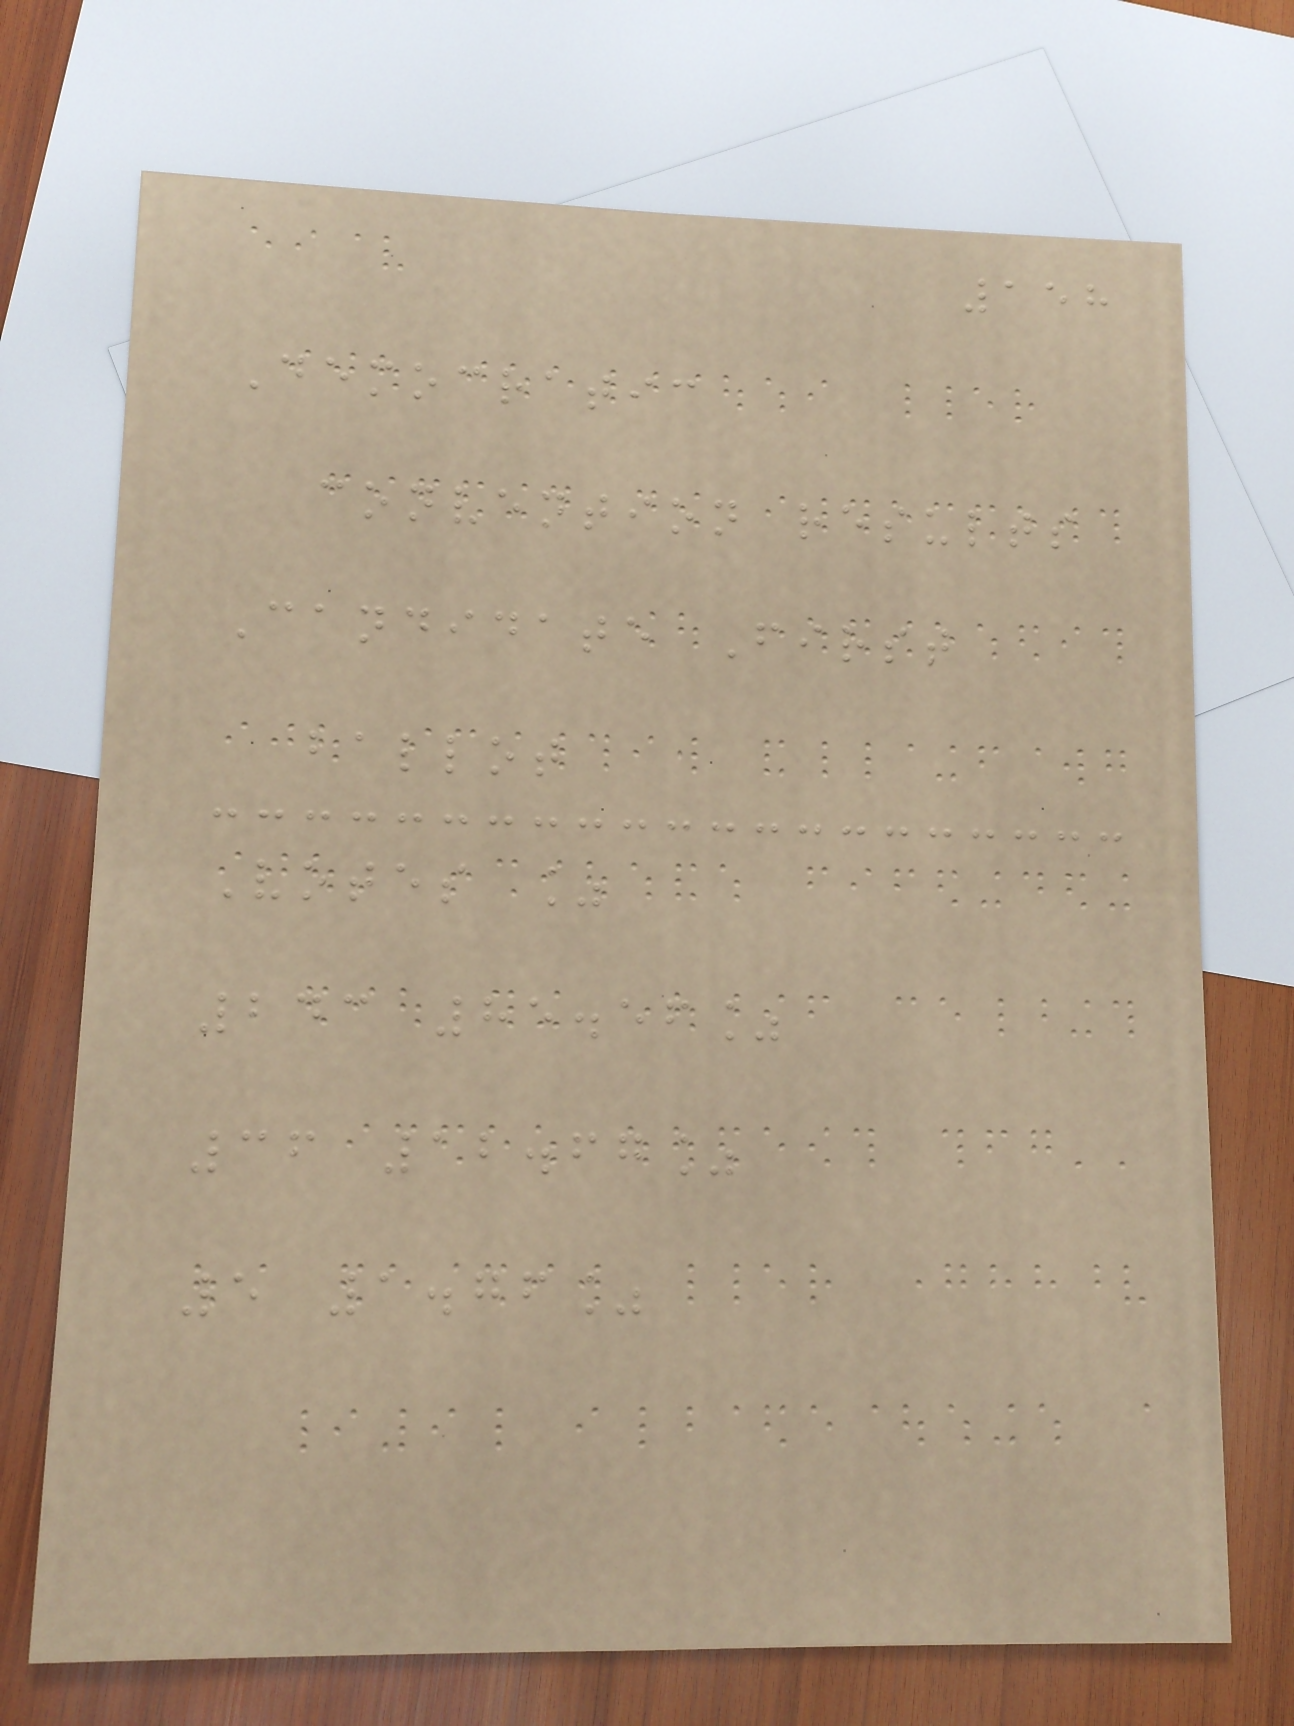158
Democratic
convention results
Candidate First
ballot
Votes %
243 85.56%
36 12.67%
5 1.76%
